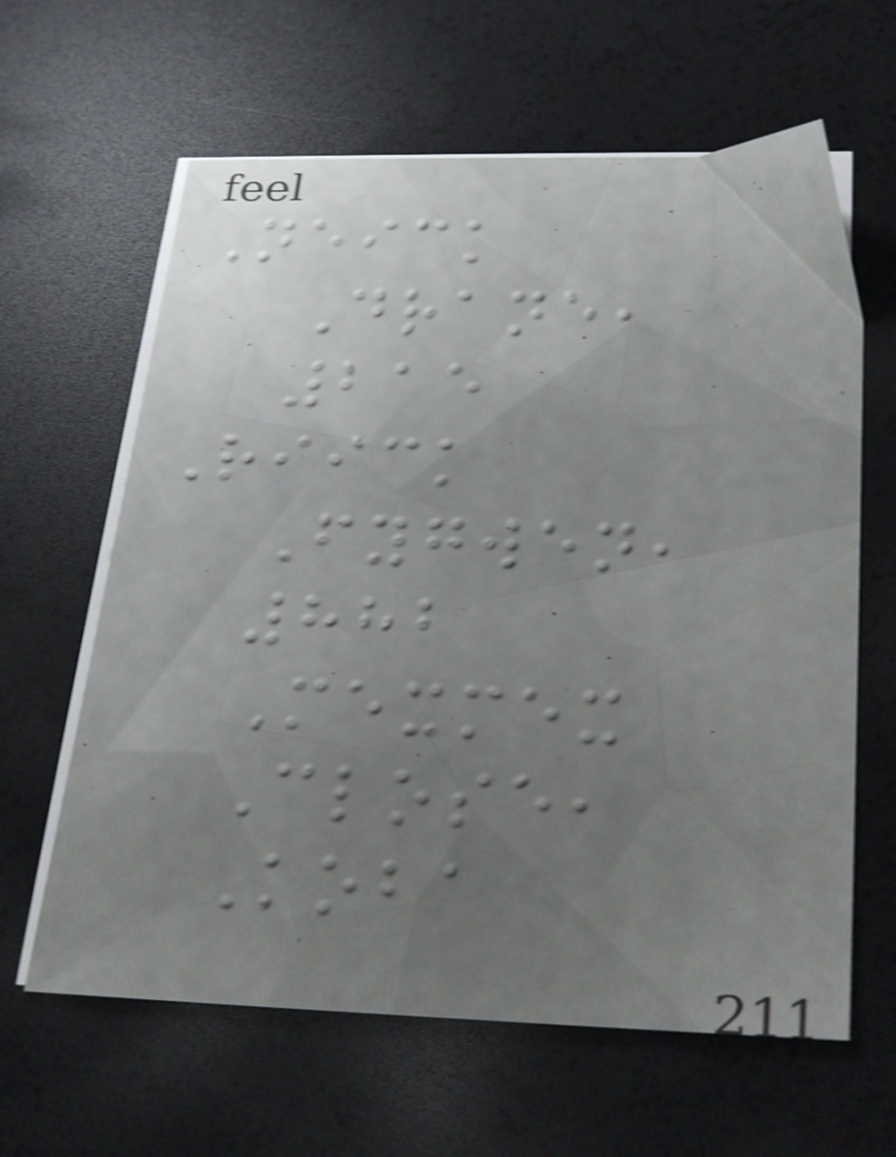Neick
Drane,
215
Riick
Fygwen,
882
Mexmex
Close,
Koba
